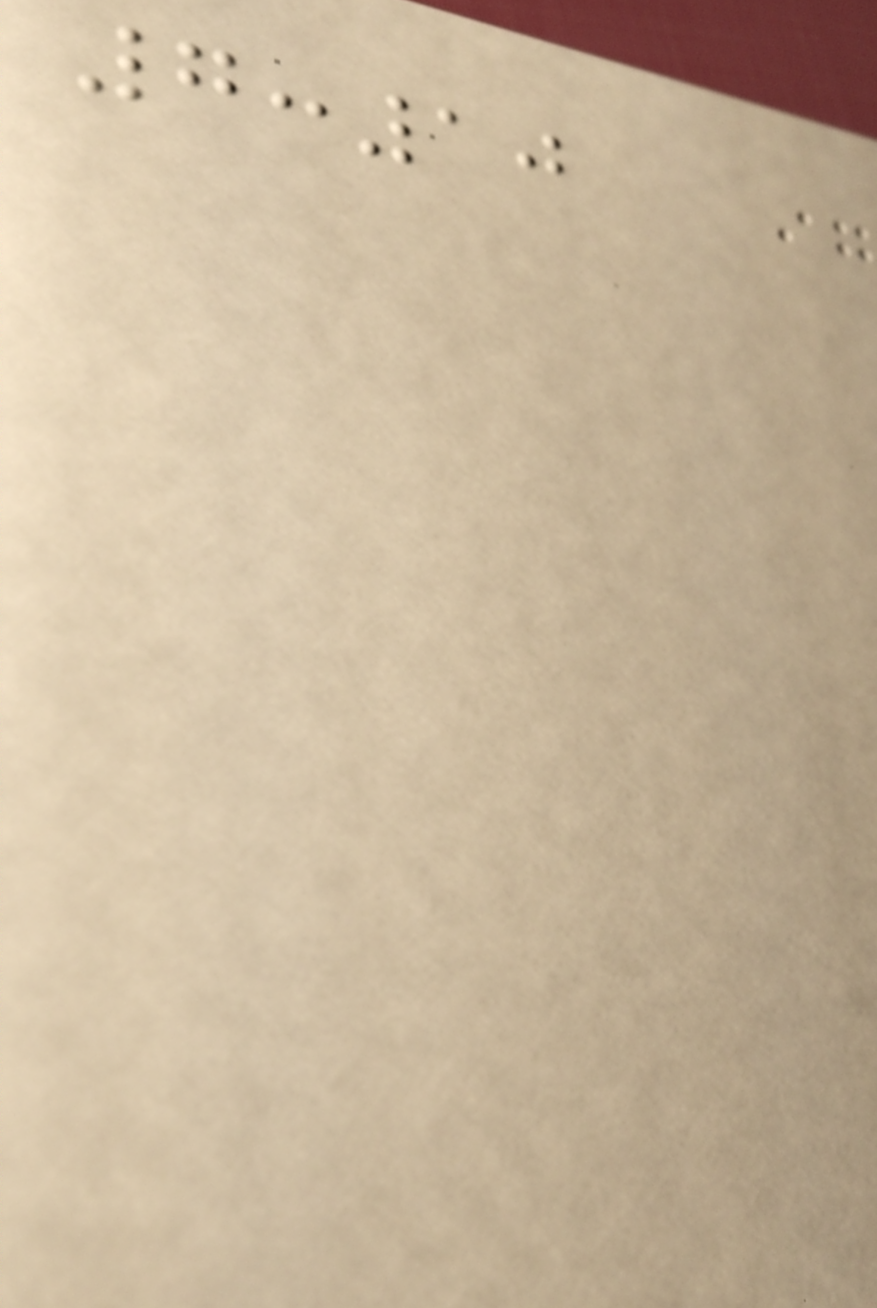7:10
